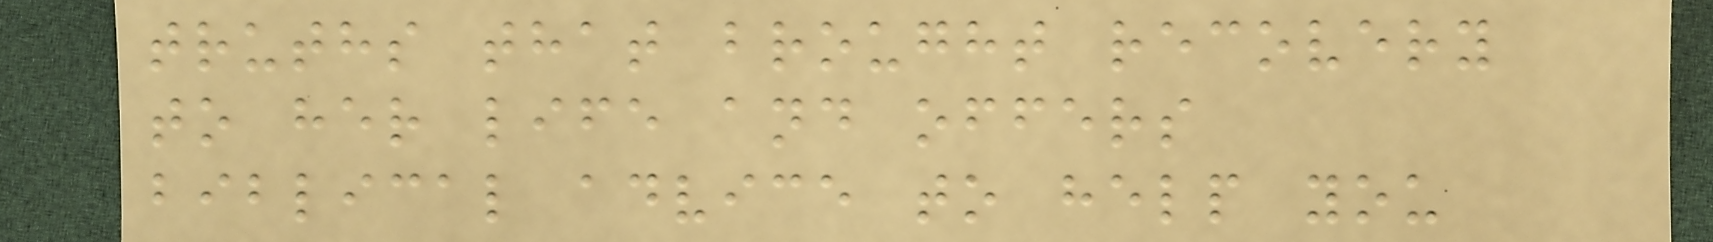truths that brought recovery
to her life and offers
biblical advice to help you
